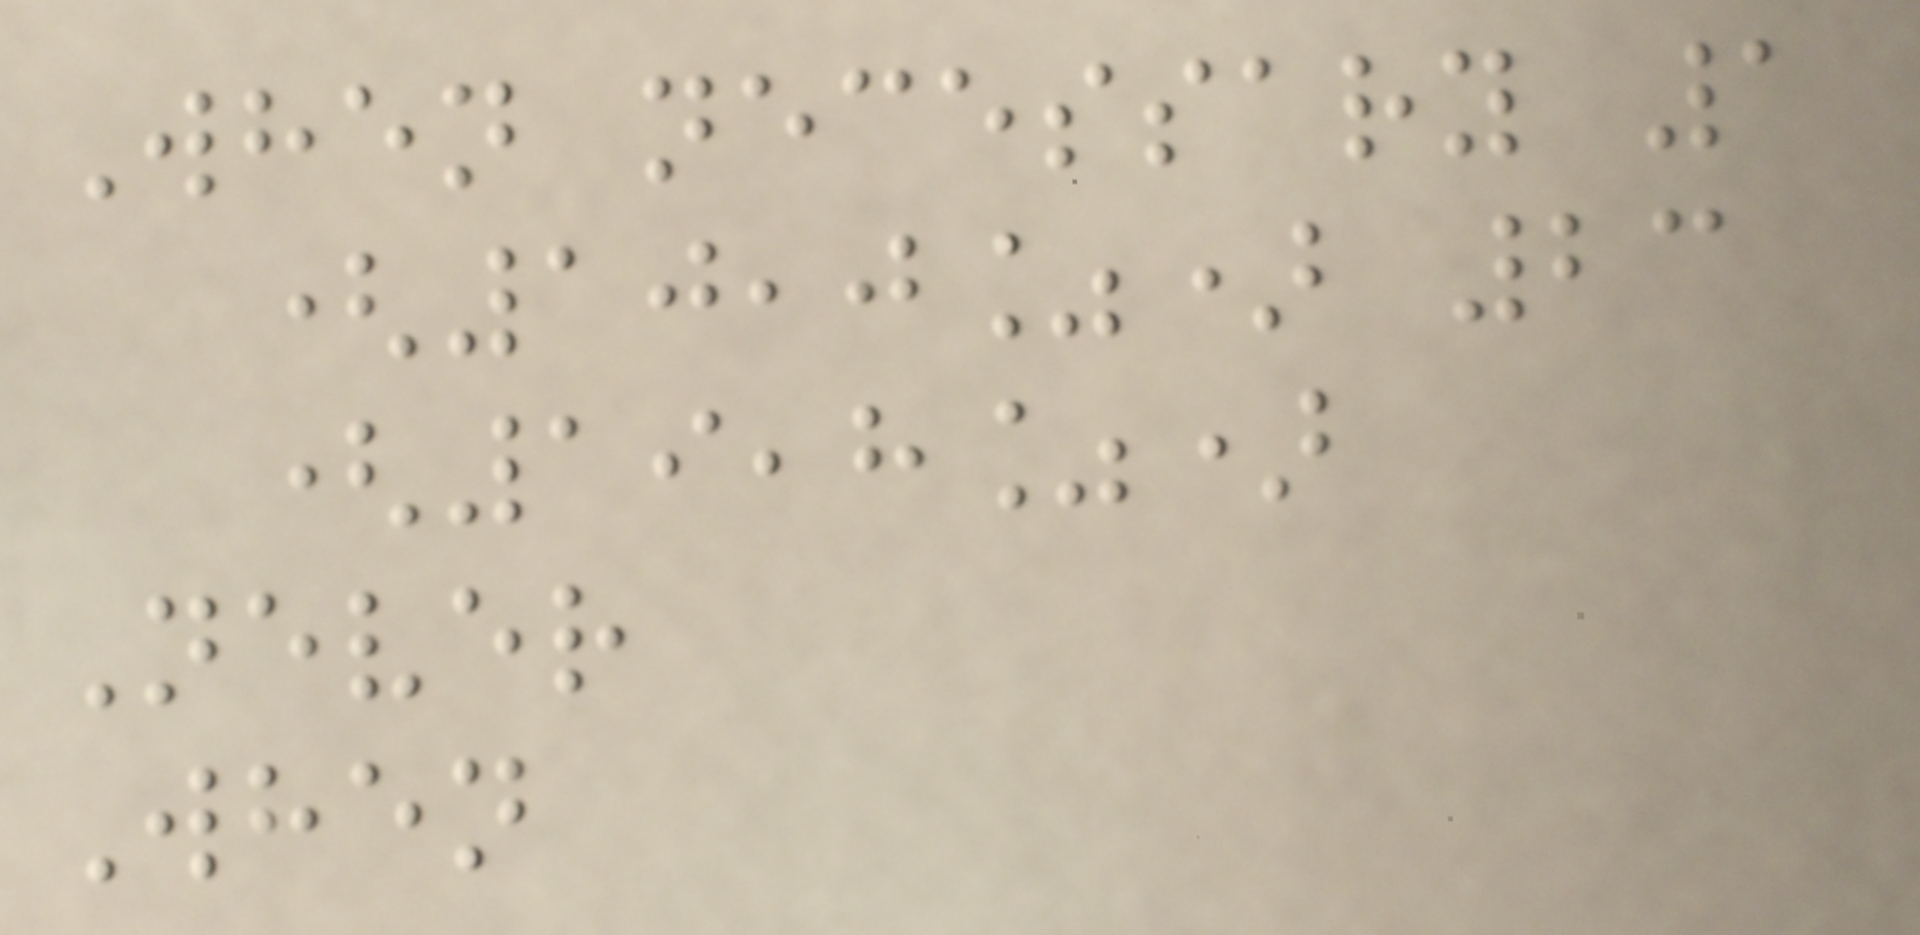When necessary 1
(10,0%) 23
(19,8%)
Never
When
